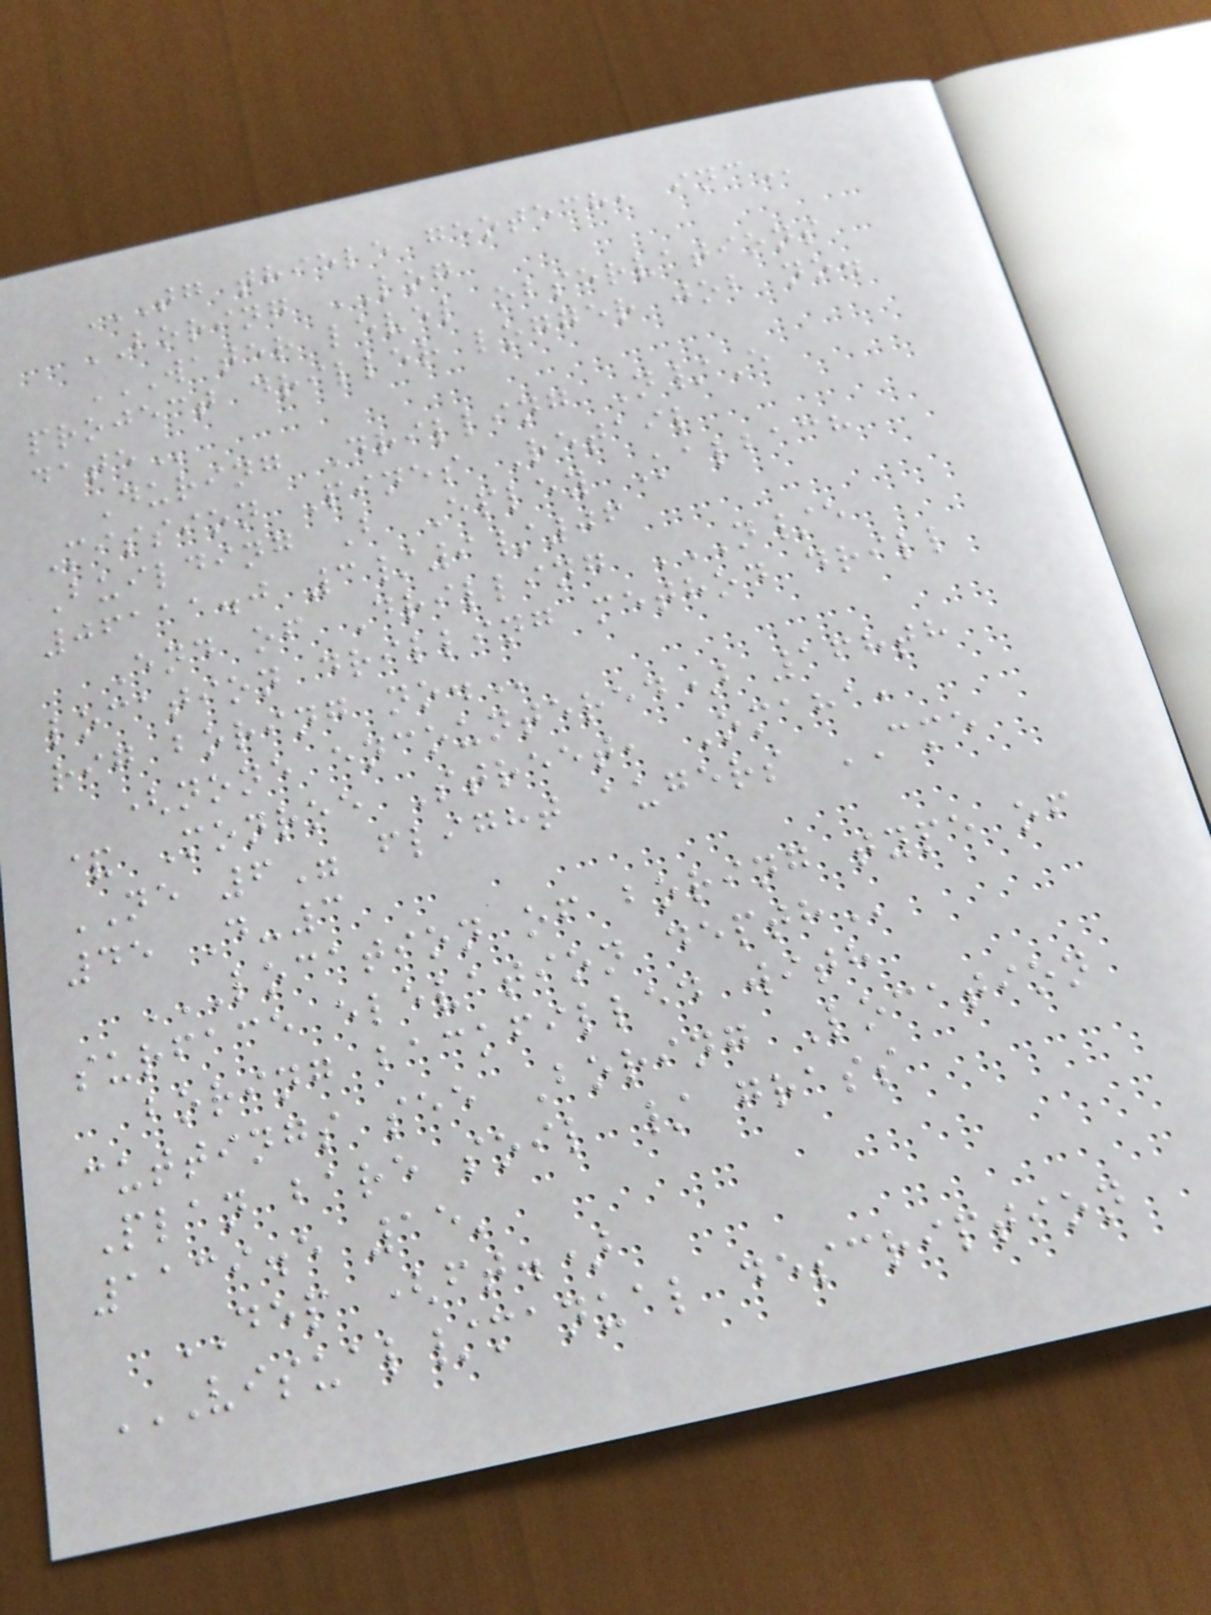TG THIELE GEOTECH, INC
BORING LOG
WATER LEVEL OBSERVATIONS
PROJECT DRILLER LOGGER JOB NO.
DATE
During Drilling N/E
Mission Pines Retail
Building B Epley Kalbach
06111.0 3/9/06
End of Drilling N/E
LOCATION DRILLING METHOD DRILL
RIG BORING NO.
(none encountered) 168th
& Monroe Street, Omaha,
NE 6" flight augers CME
45 D-3
LOCATION OF BORING TYPE OF
SURFACE ELEVATION DEPTH
boring backfilled with
cuttings see Boring Location
Plan bare soil / grass
1139.5 15'
DEP (ft.)
VISUAL/MANUAL DESCRIPTION
